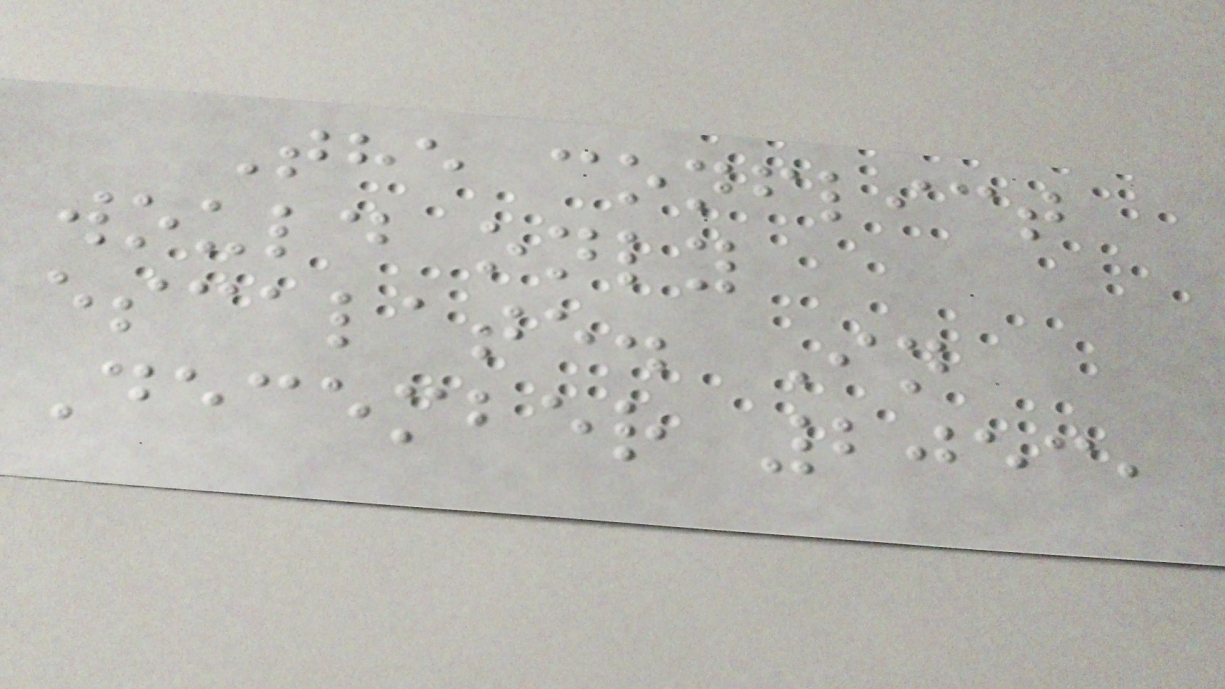The conflict
would only
escalate. In
December 2053,
